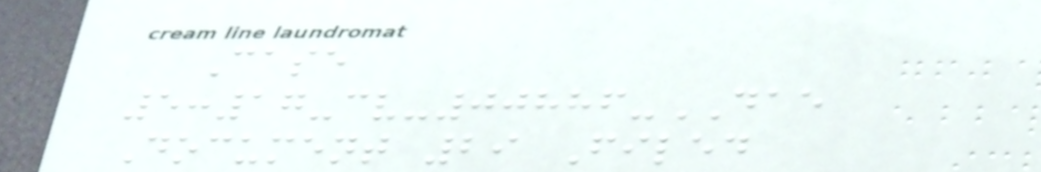Case
5:17-cv-00886-DAE
Document 29 Filed
